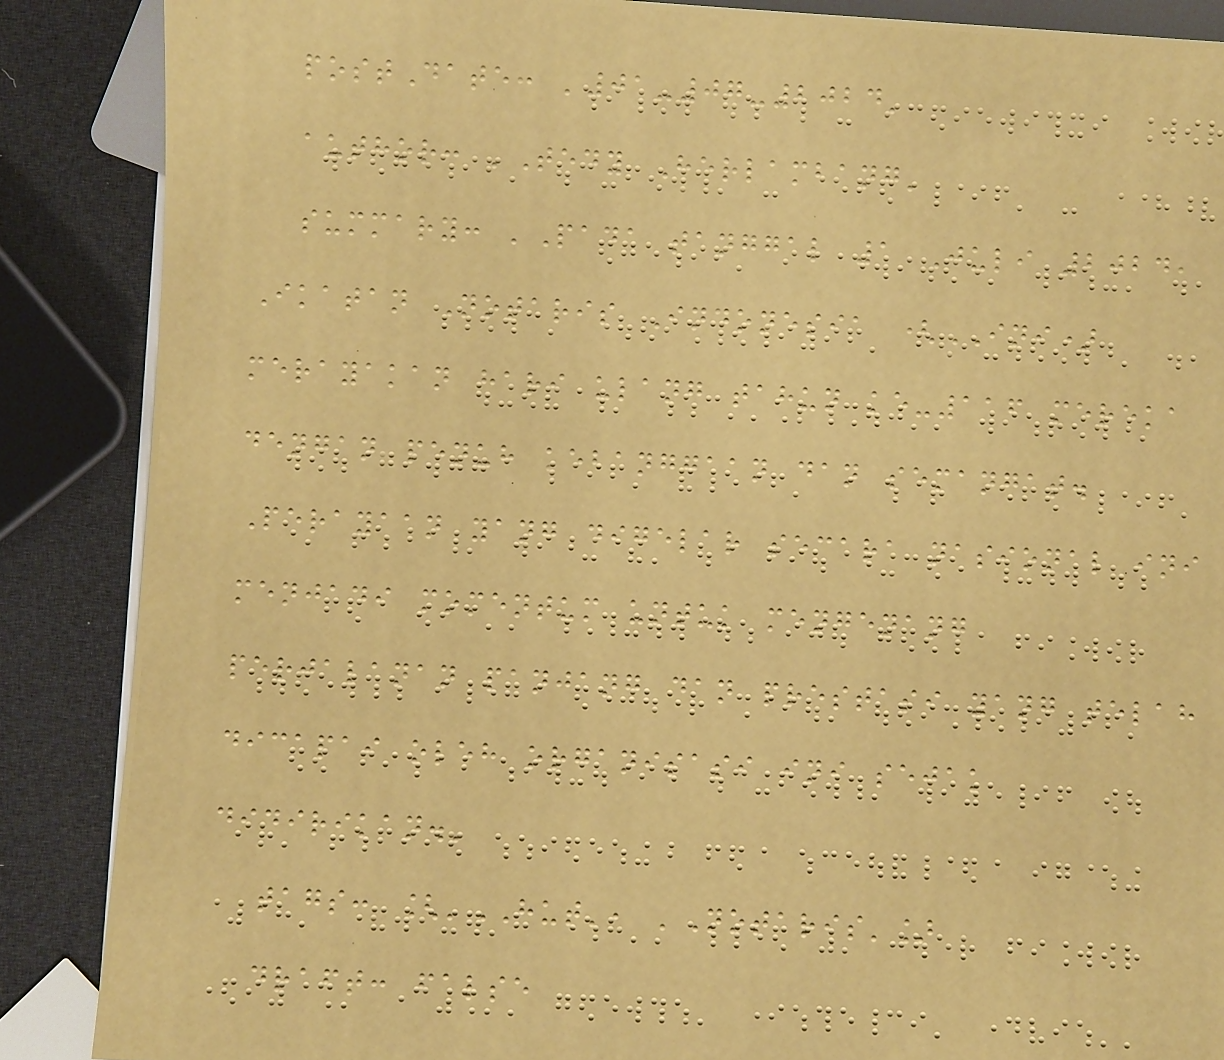postDate: '01-07-2024'
author: 'Tedy Herlambang'
summary: 'Pada tanggal 1 Juli 2024,
Ikatan Notaris Indonesia (INI)
merayakan hari ulang tahun ke-116 mereka
dengan penuh kebanggaan dan semangat.
Perayaan yang digelar secara nasional ini
menjadi momentum untuk mengenang
perjalanan panjang dan prestasi yang telah
dicapai oleh organisasi ini sejak
didirikan.'
tags: ['HUT', 'Notaris']
draft: false
